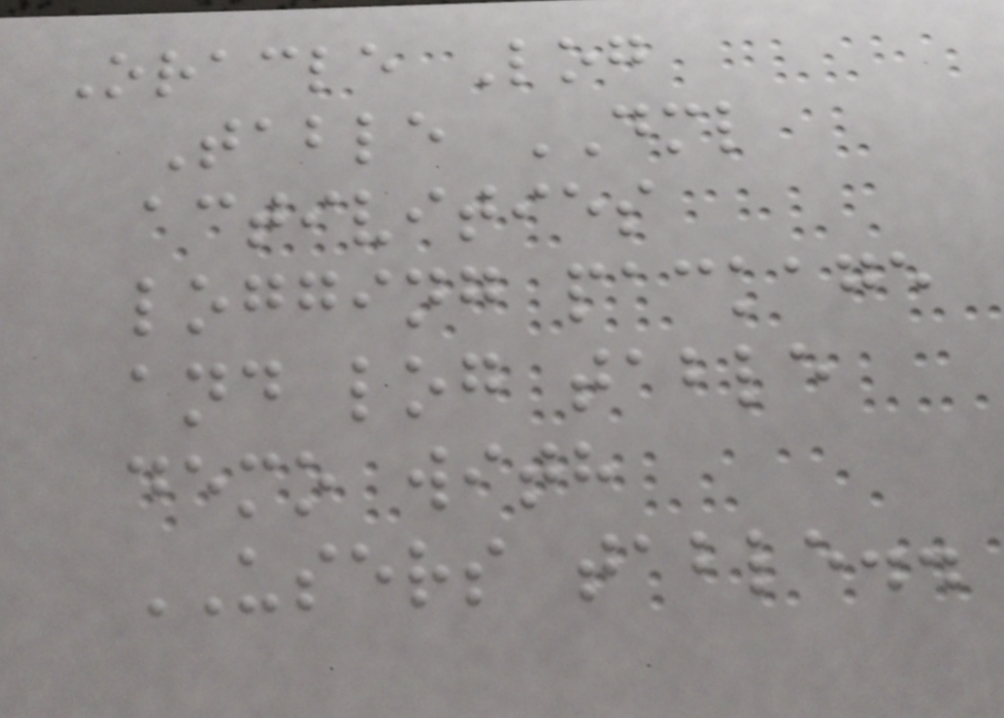Oracle Log
Table DML
activities
logging package
and log table
demo with
USERS table..
